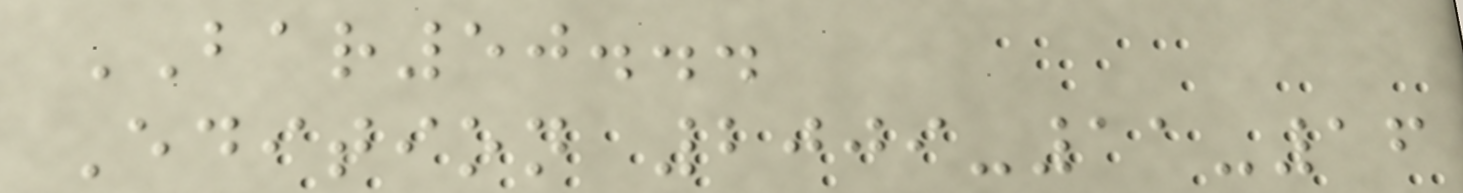BAR50...
Edition 2009-11-16
